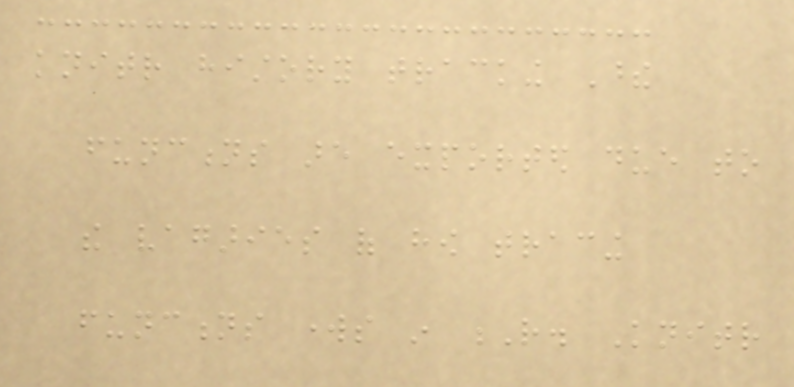knitr history tracking These
functions are exported due to
the vagaries of how tracing
functions works in R. Knitr
